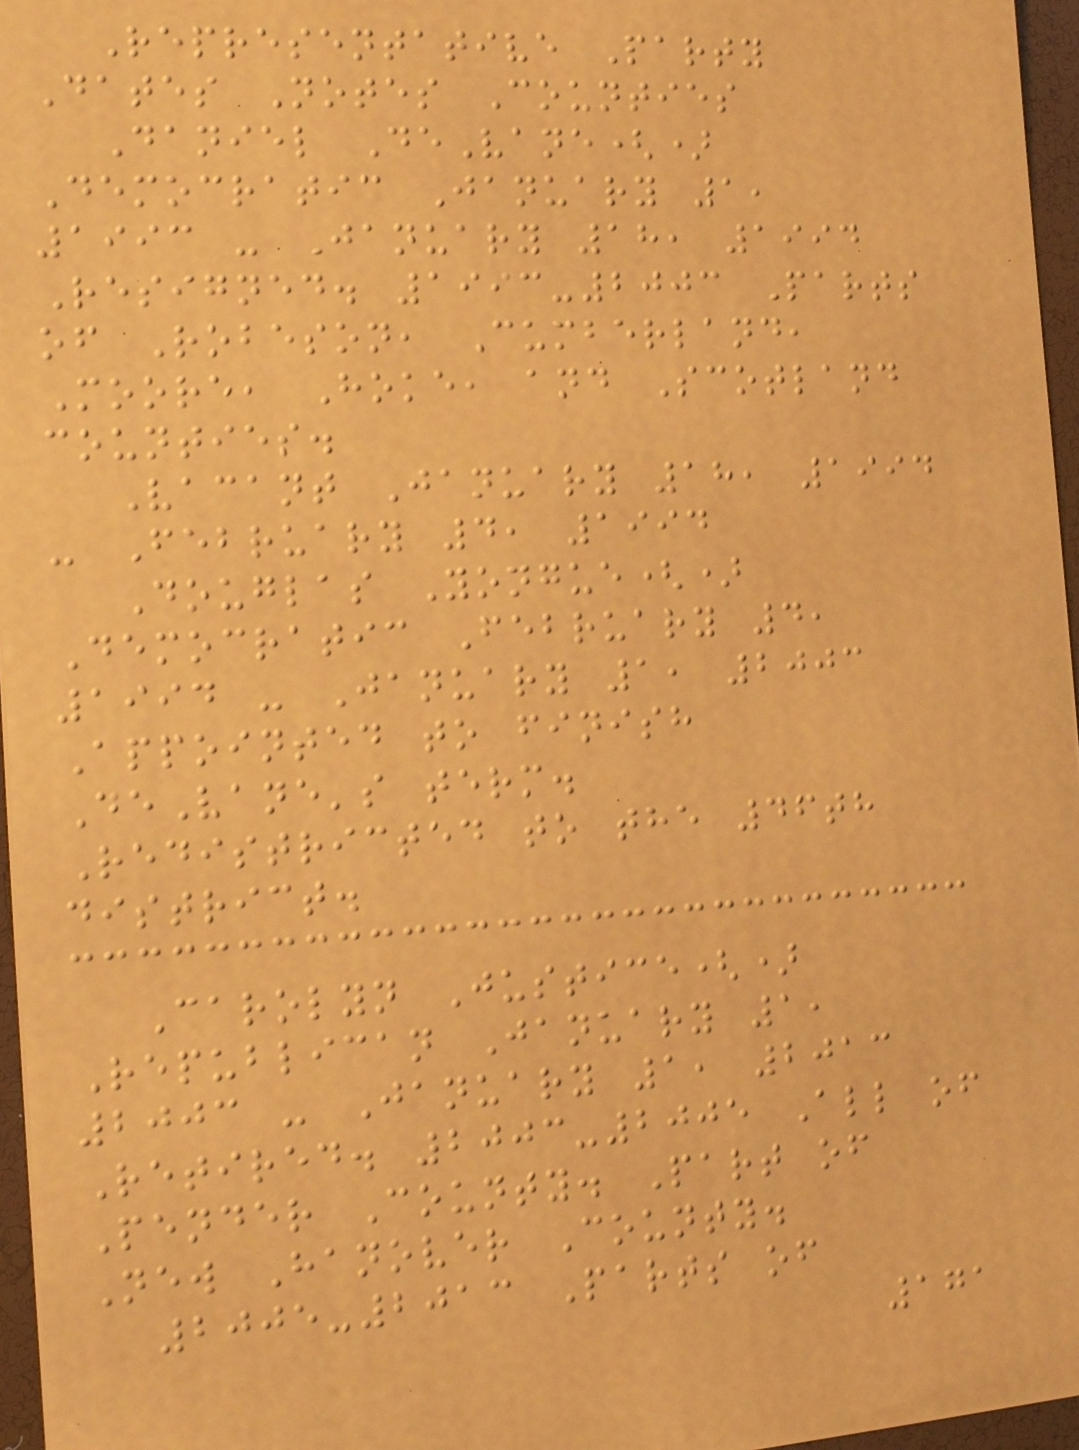Representative Party
Dates Notes Counties
Daniel DeVane()
Democratic January 1,
1993 - January 18, 1994
Resigned. 1993-2003 Parts
of Robeson, Cumberland,
Moore, Hoke, and Scotland
counties.
Vacant January 18, 1994
- February 4, 1994
Douglas Yongue()
Democratic February 4,
1994 - January 1, 2003
Appointed to finish
DeVane's term.
Redistricted to the 46th
district.
Carolyn Justice()
Republican January 1,
2003 - January 1, 2013
Retired. 2003-2005 All of
Pender County. Part of
New Hanover County.
2005-2013 Parts of
171
